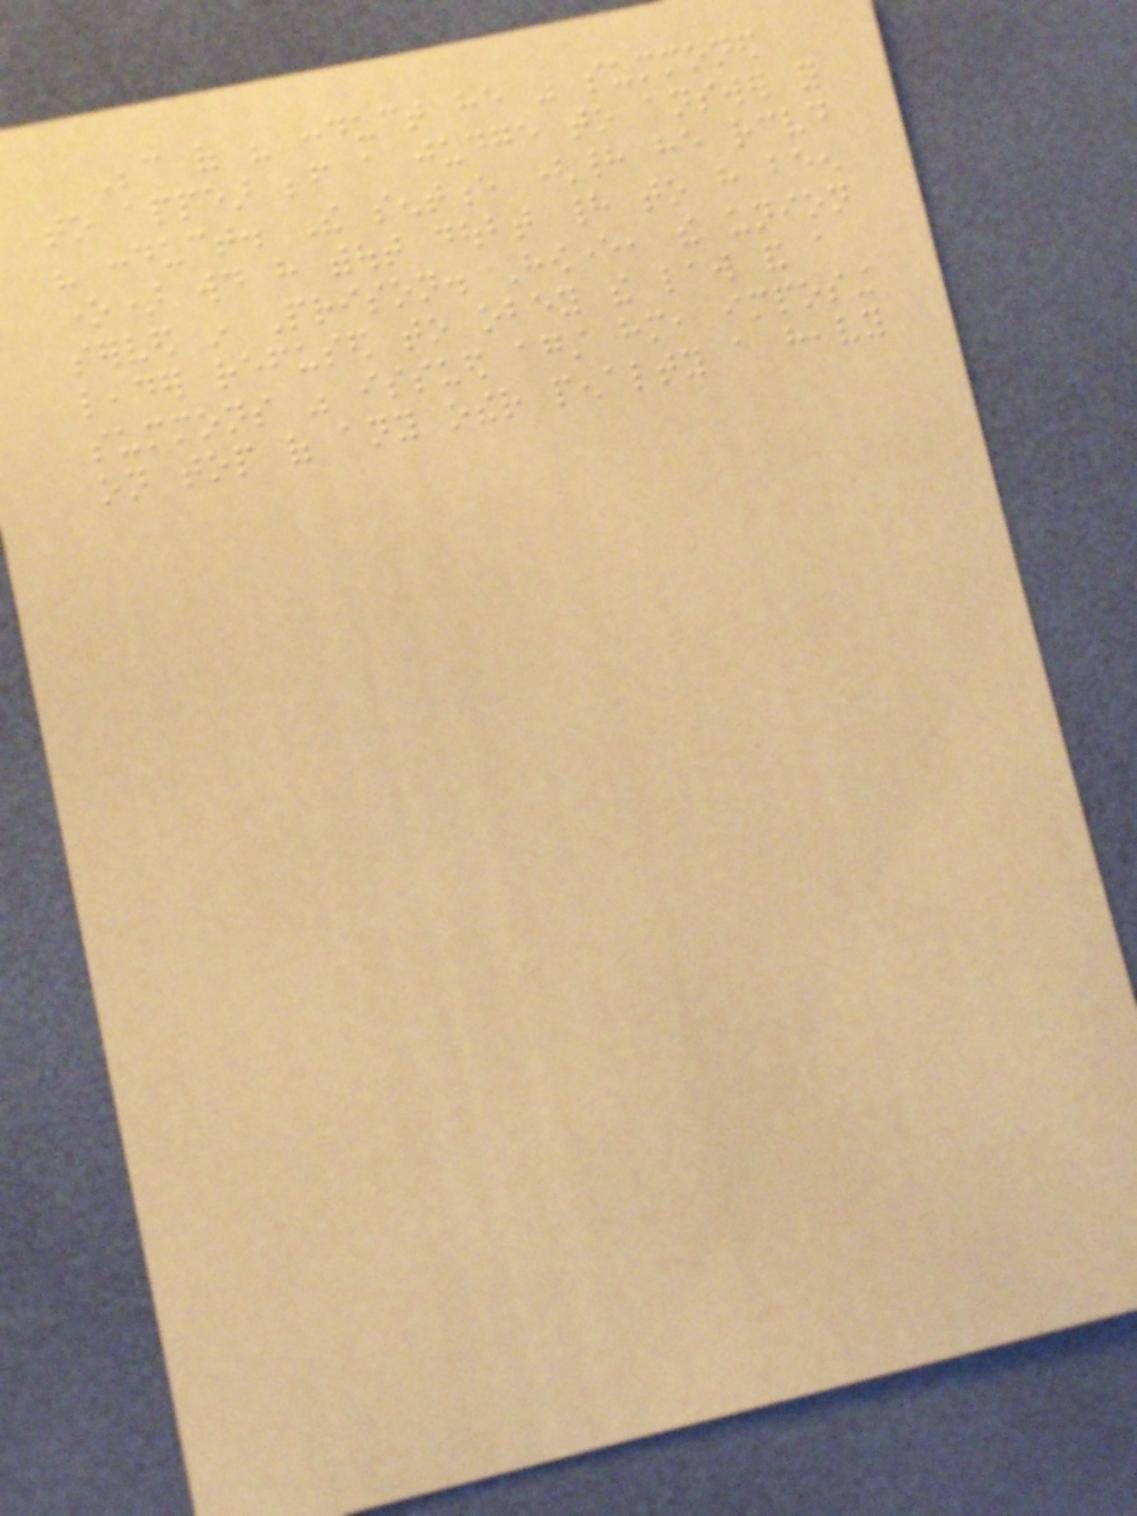Because of his conduct he was summoned
to appear before a judge to answer for
his conduct. The sentence (had he received
one) would have without doubt had to have been
served in Prison. However, the union
leader refused to obey the law and a
summons was issued against him, imposing
on top of any other penalty a heavy
